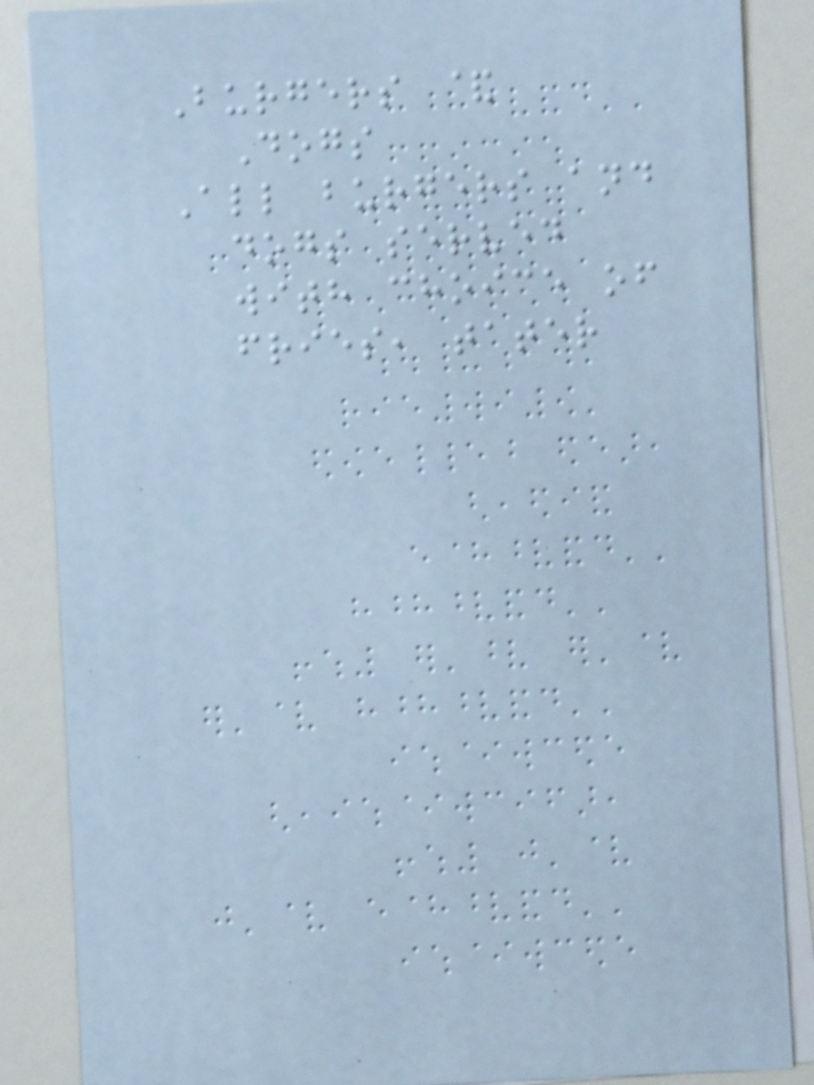Burgers &
Dogs
All burgers and
dogs served
with choice of
fries, tater
